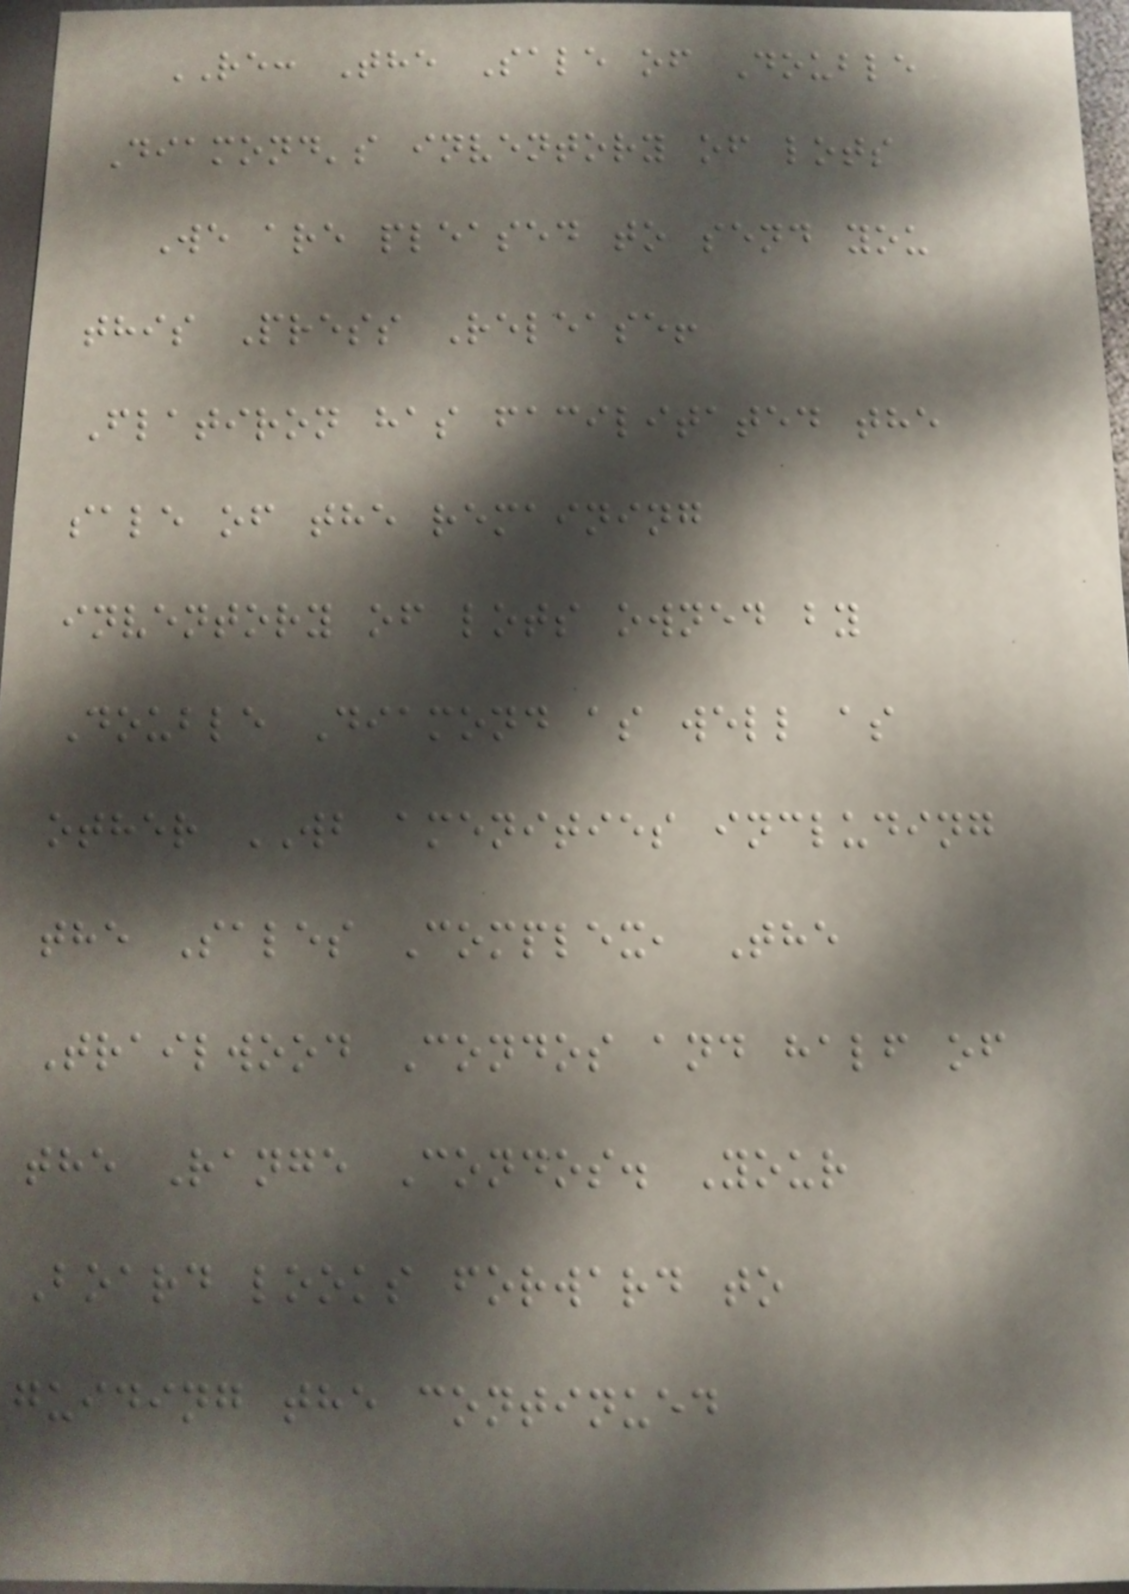RE: The Sale of Double
Diamond's inventory of lots
We are pleased to send you
this Press Release!
Flatiron has facilitated the
sale of the remaining
inventory of lots owned by
Double Diamond as well as
other WB amenities including
the Sales Complex, The
Trailwood Condos and half of
the Range Condos. Your
Board looks forward to
guiding the continued
